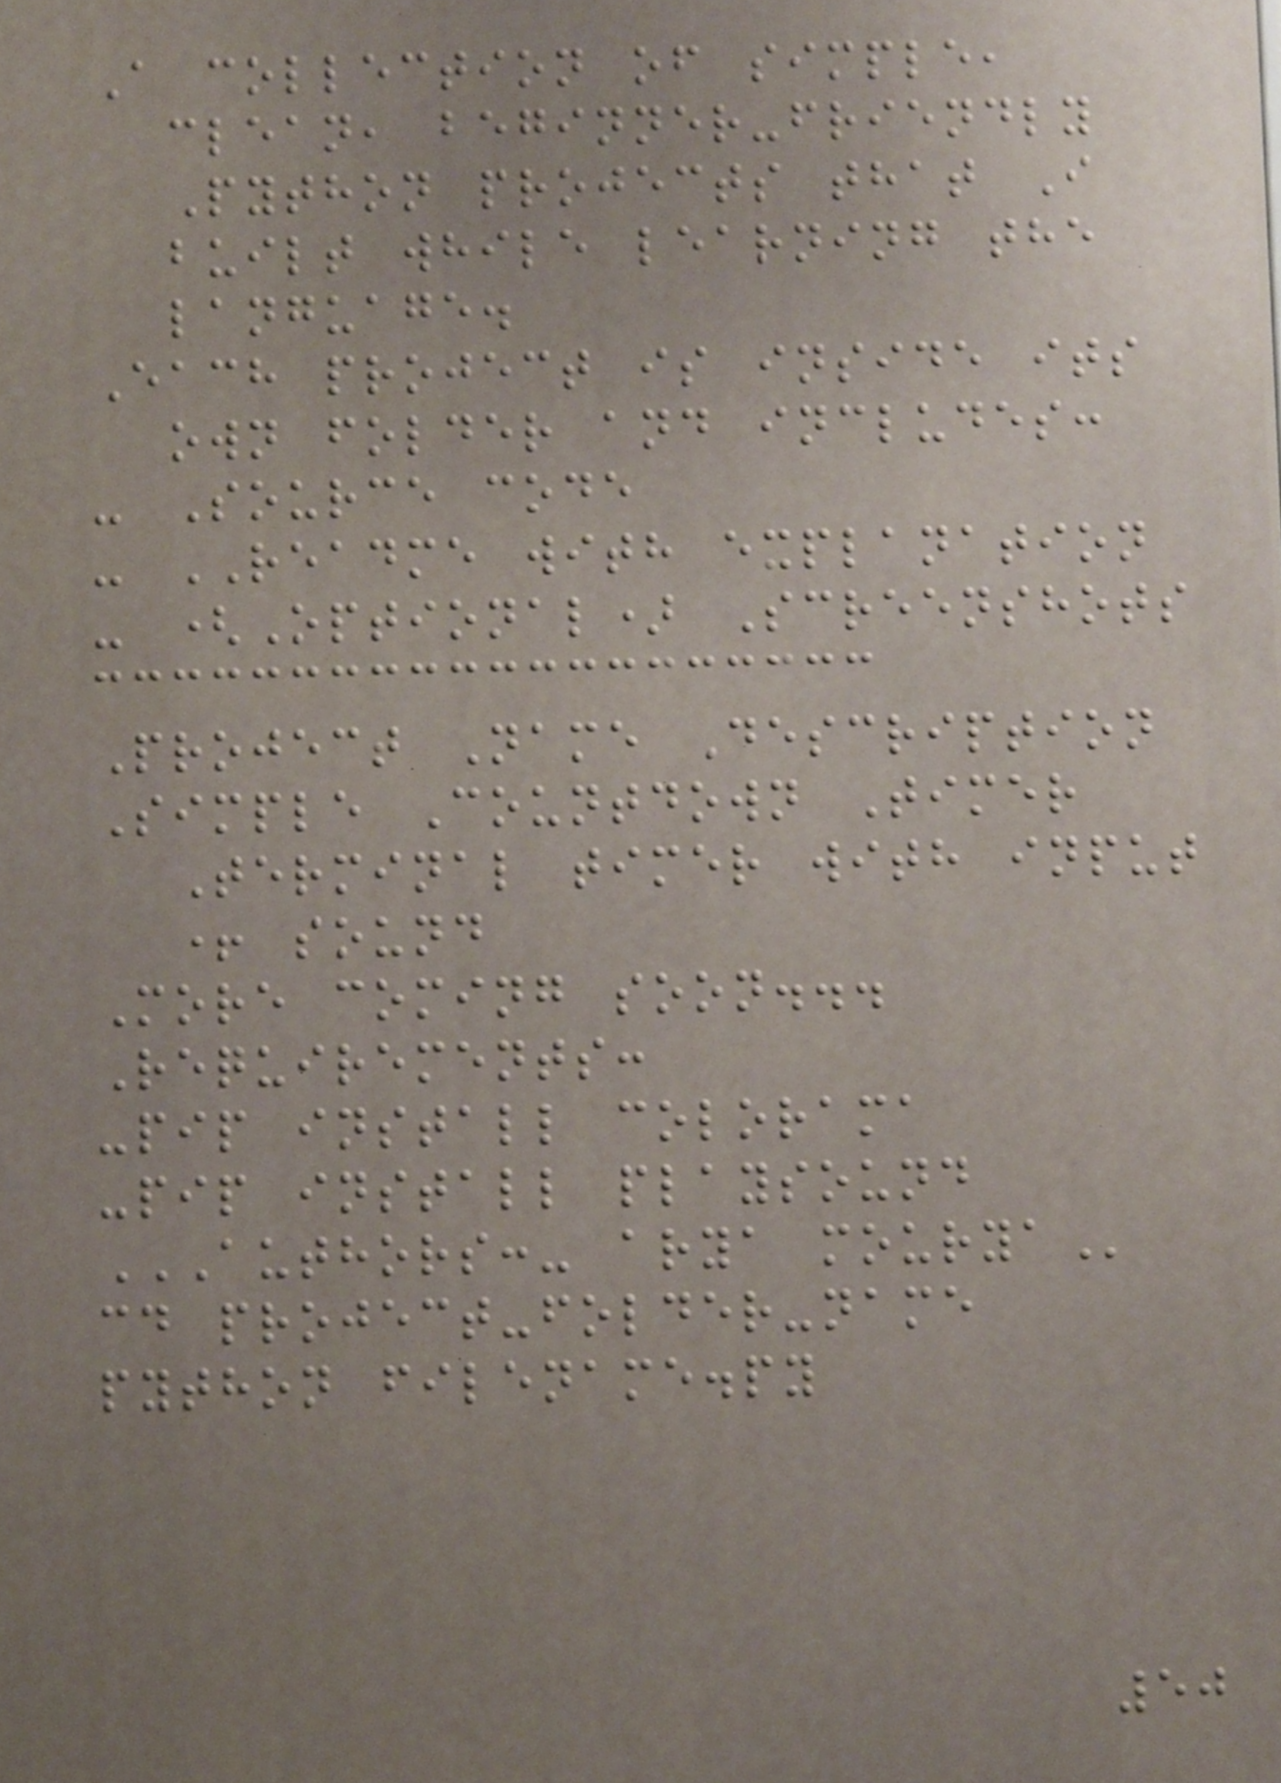A collection of simple,
clean, beginner-friendly
Python projects that I
built while learning the
language.
Each project is inside its
own folder and includes:
- Source code
- README with explanation
- (Optional) Screenshots
Project Name Description
Simple Countdown Timer
Terminal timer with input
+ sound
More coming soon...
Requirements:
-pip install colorama
-pip install playsound
AUTHORS:- ARYA MOURYA
cd project-folder-name
python filename.py
50
